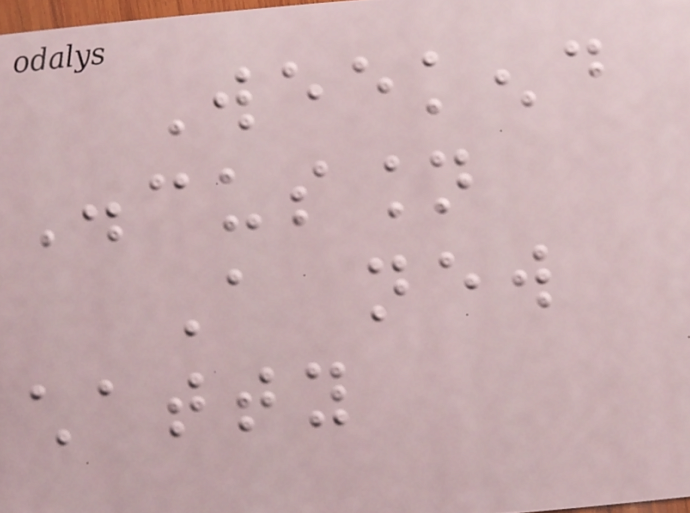Weekend
Discussion
A new
chatty
